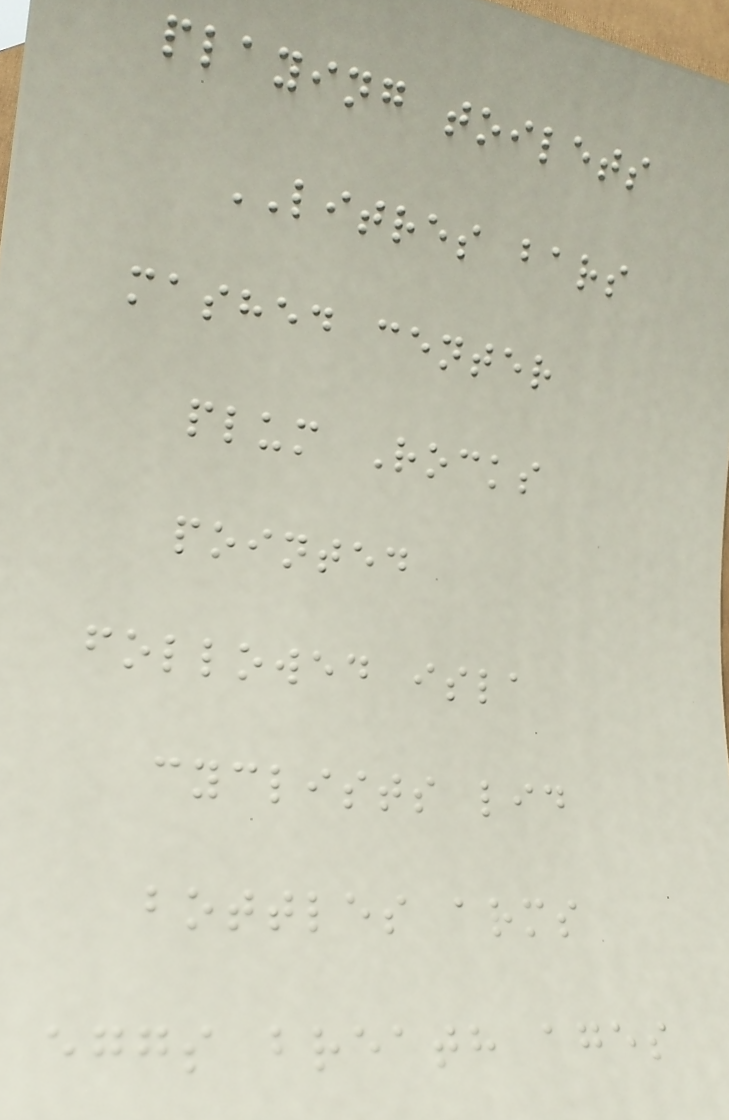playing toilets
LITRES bars
mashed center
plum Rocks
pointed
followed isla
cyclists lid
bottles arms
eggs breath ages
